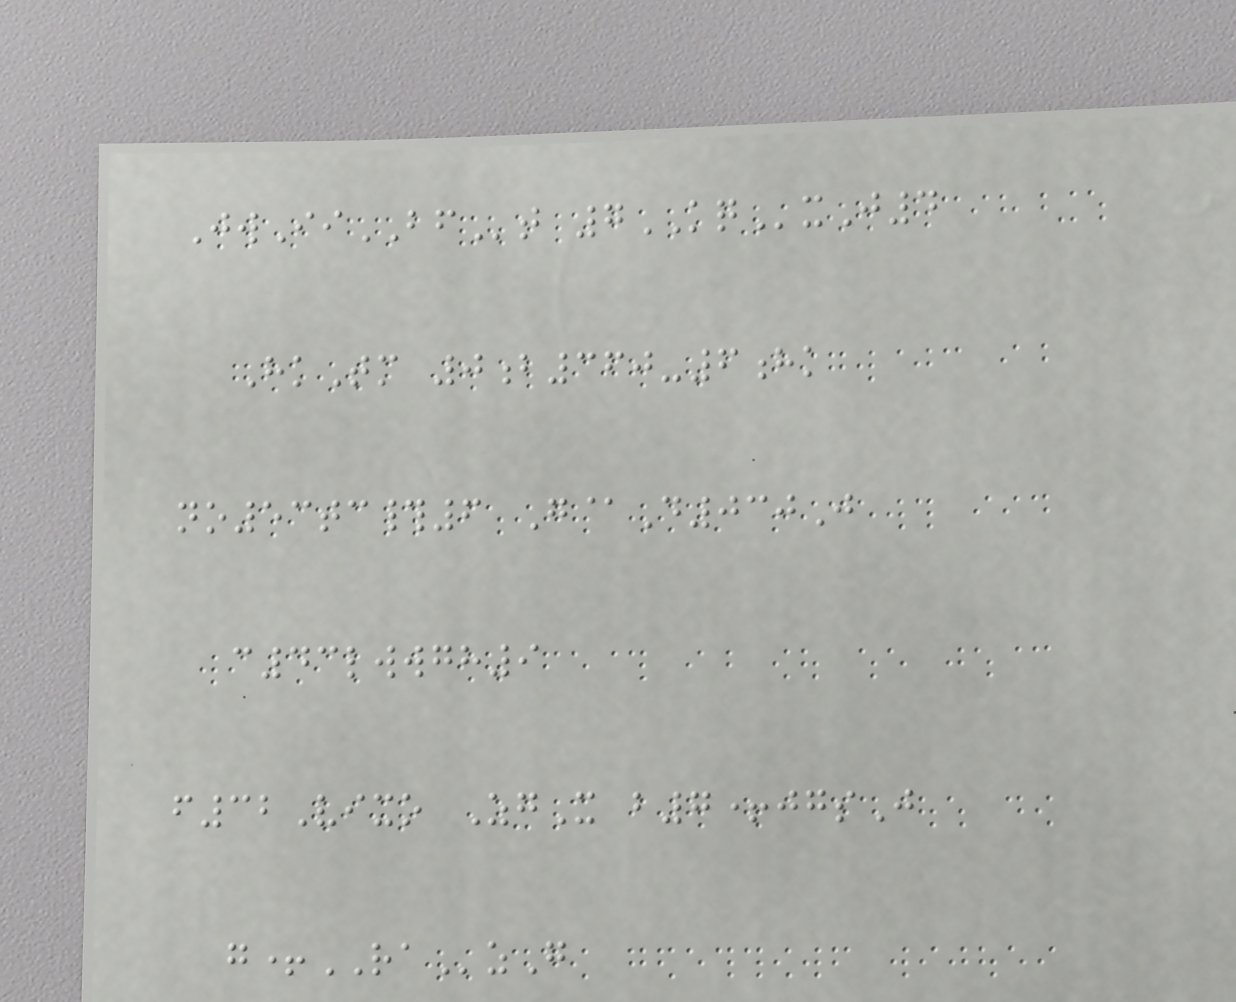JwIiBFt 7KQxJ4
HkTm 0b360-6hk
no53tc#6 G@D030J
c43lwwgh9
f32Vixo ZgX b7+jgsJ
g+RAzG
